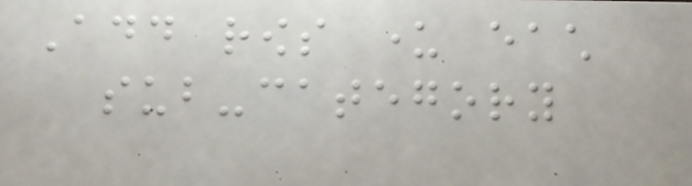Add rows under each
sub-category
